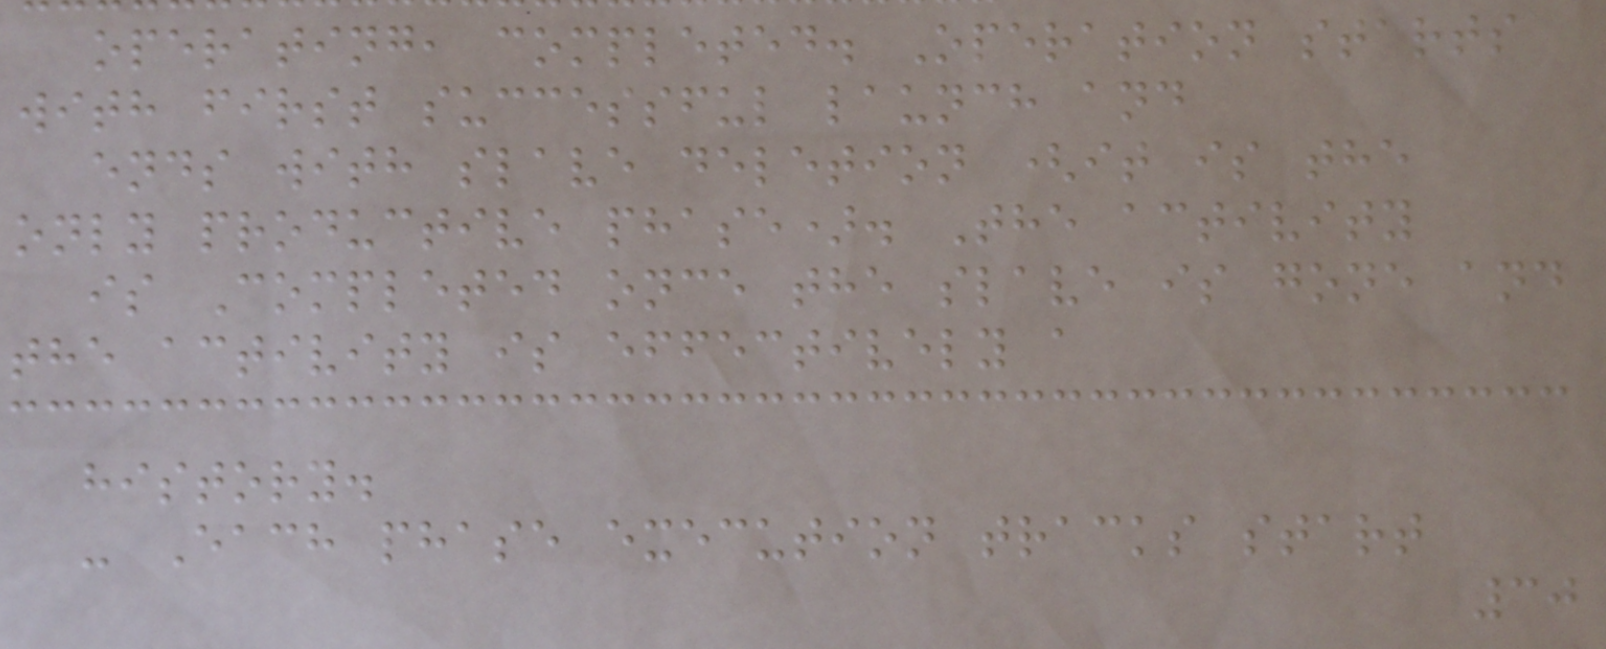operating, completed. Operation starts
with first successful launch and
ends with slave deletion (it is the
only productive phase). The activity
is Completed once the slave is gone and
the activity is effectively a
history.
- Each phase execution tracks start
30
